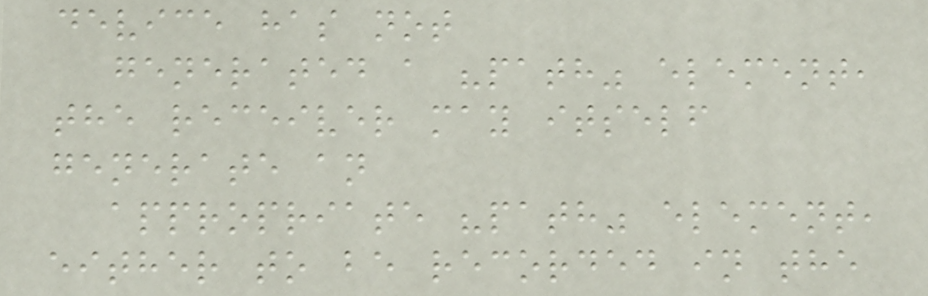device has not
generated a "path" element,
the receiver may itself
generate an
appropriate "path" element,
either to be recorded in the
